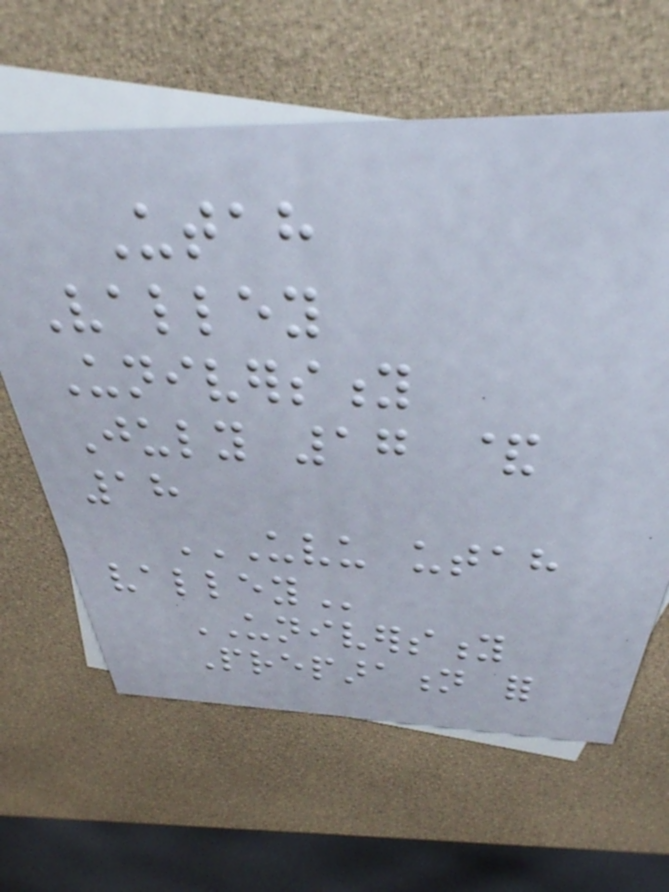Utah
Valley
University
July 17 &
18
UVU UTAH
VALLEY
UNIVERSITY
Preparation for
